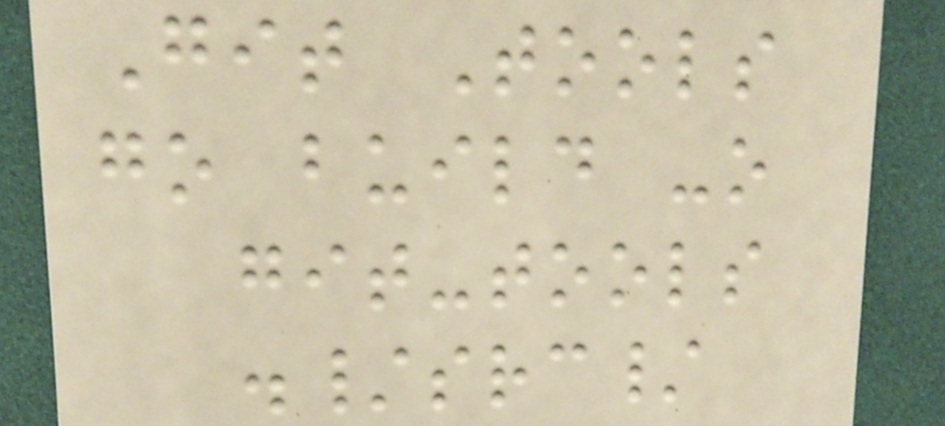Git Tools
go build -o
git-tools
./src/
